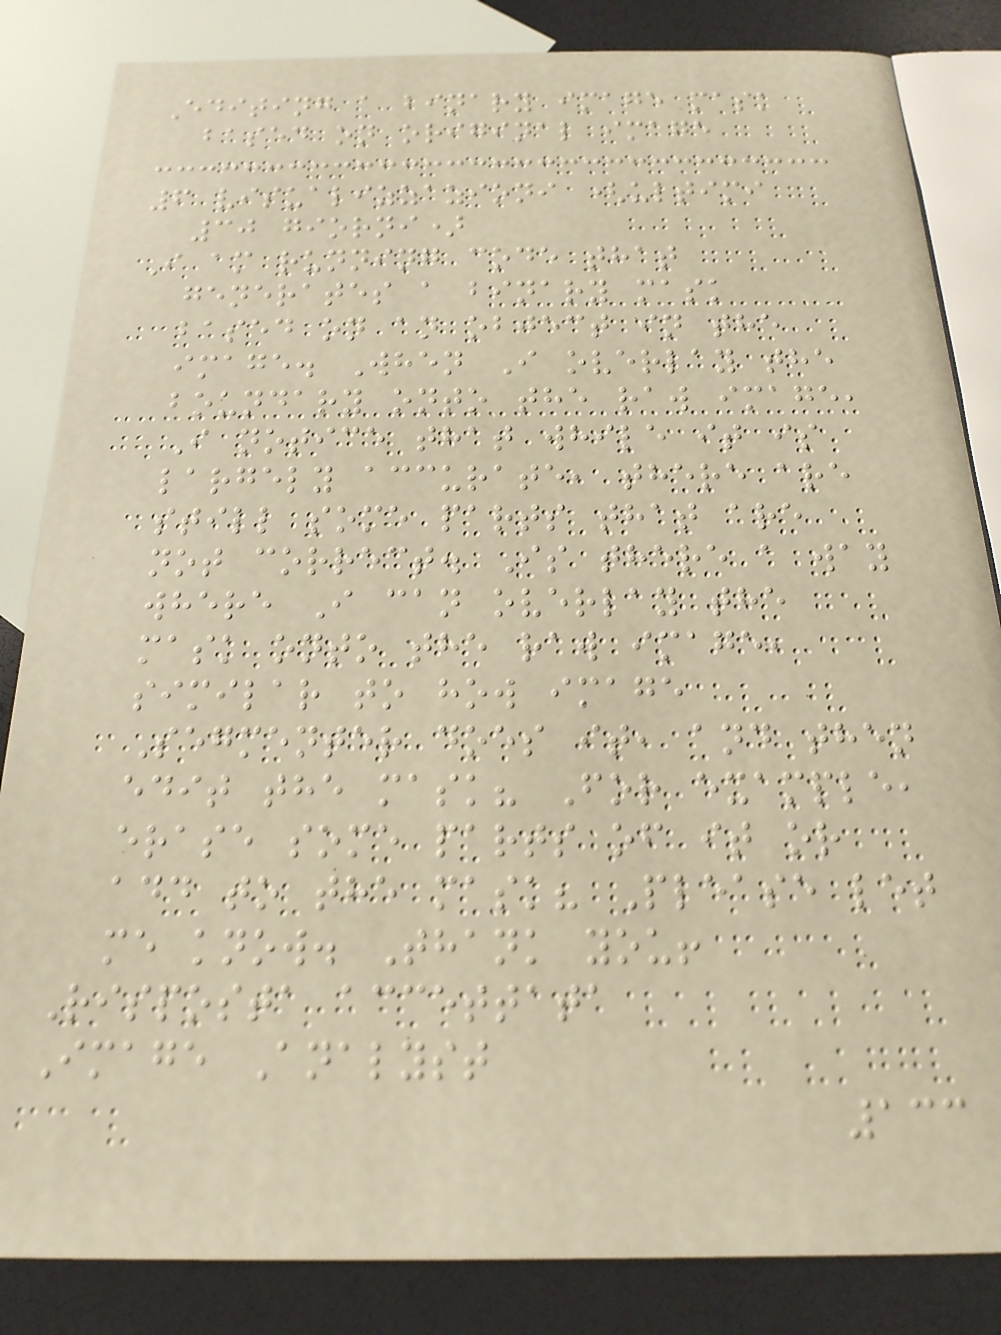Editing a binary image mask
based on original image
6 visualizzazioni (ultimi
30 giorni)
I am running code that
generates a binary mask
based on an object in the
image. When I overlay the
boundary onto the raw image,
I notice that while it is
largely accurate, there are
still some parts that are
not correct. Is there a way
where I can overlay the
mask onto the raw image,
similar to how image
Segmenter does it, and then
edit the mask? For example,
erase some parts of it or
add to the mask? Please let
me know. Thank you!
Risposta accettata
Image Analyst
133
